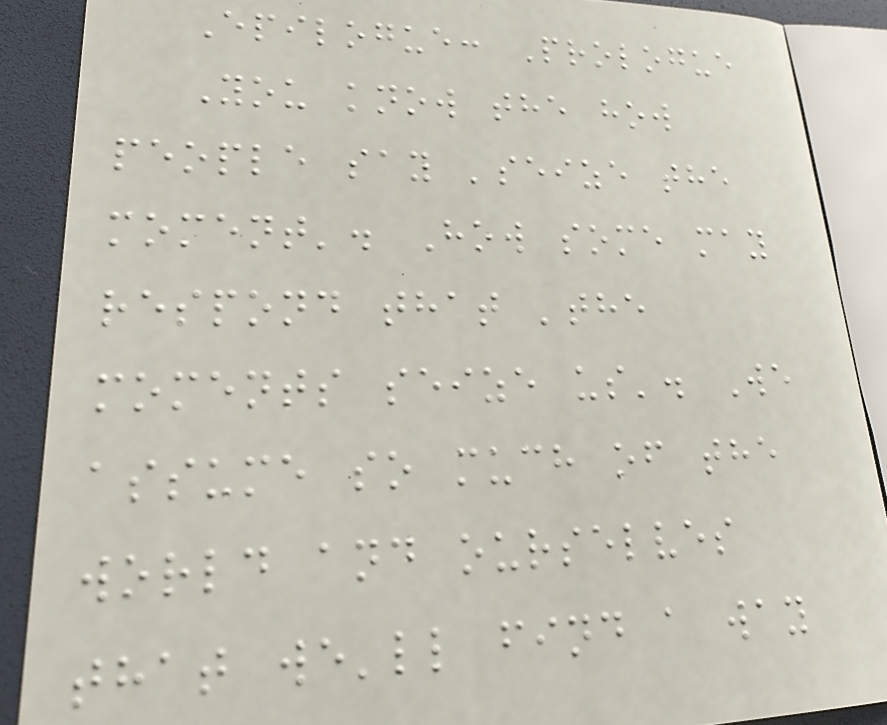Epilogue: Prologue
You know the how
people say 'seize the
moment'. How some may
respond that 'the
moments seize us'. We
assume so much of the
world and ourselves
that we'll find a way
